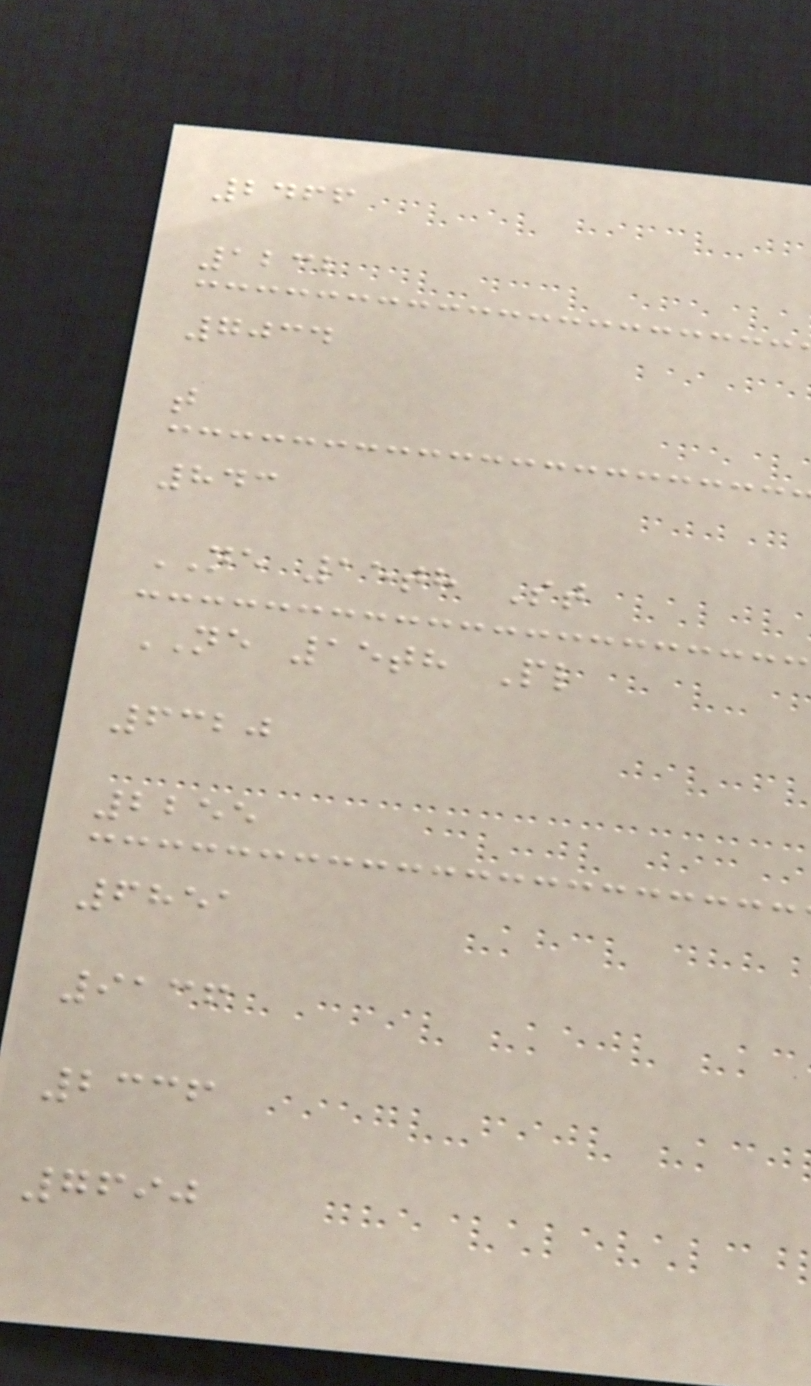2466
1232
7034
t
843
NE 15th St
NE 15th Pl
6320
2255
6851
9136
2336
7690
